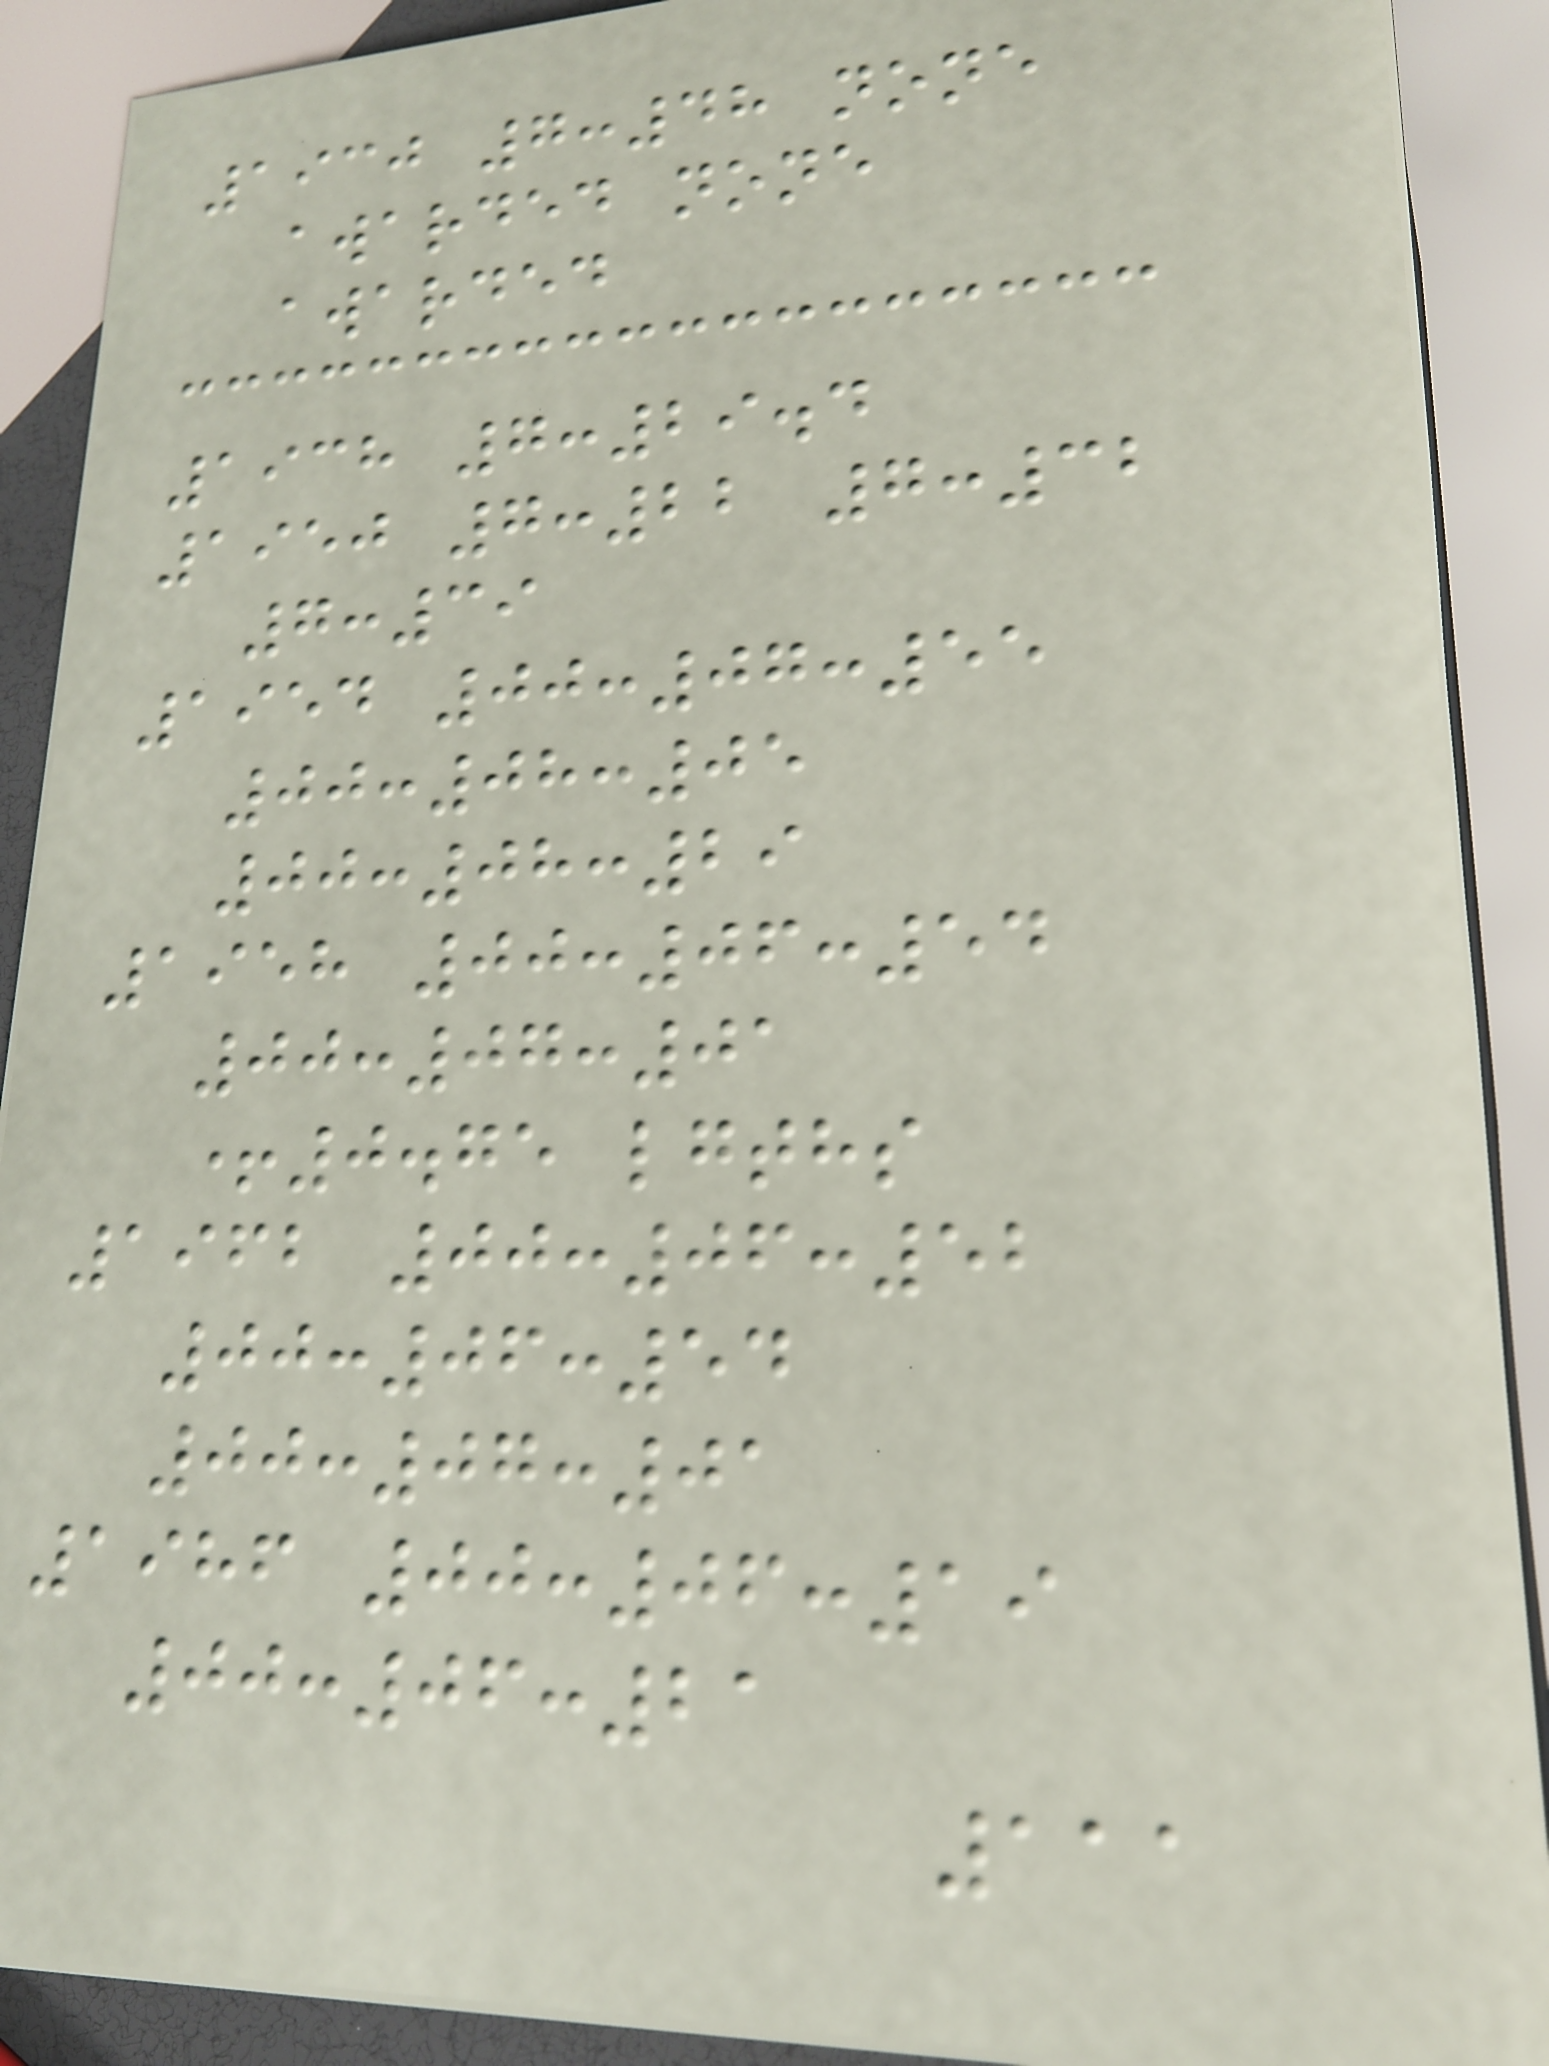1930 7:48 none
awarded none
awarded
1938 7:29.4
1950 7:22 7:32
7:39
1954 00:07:55
00:08:05
00:08:29
1958 00:06:54
00:07:01
+0.75 lgths
1962 00:06:52
00:06:54
00:07:01
1986 00:06:19
00:06:21
111
